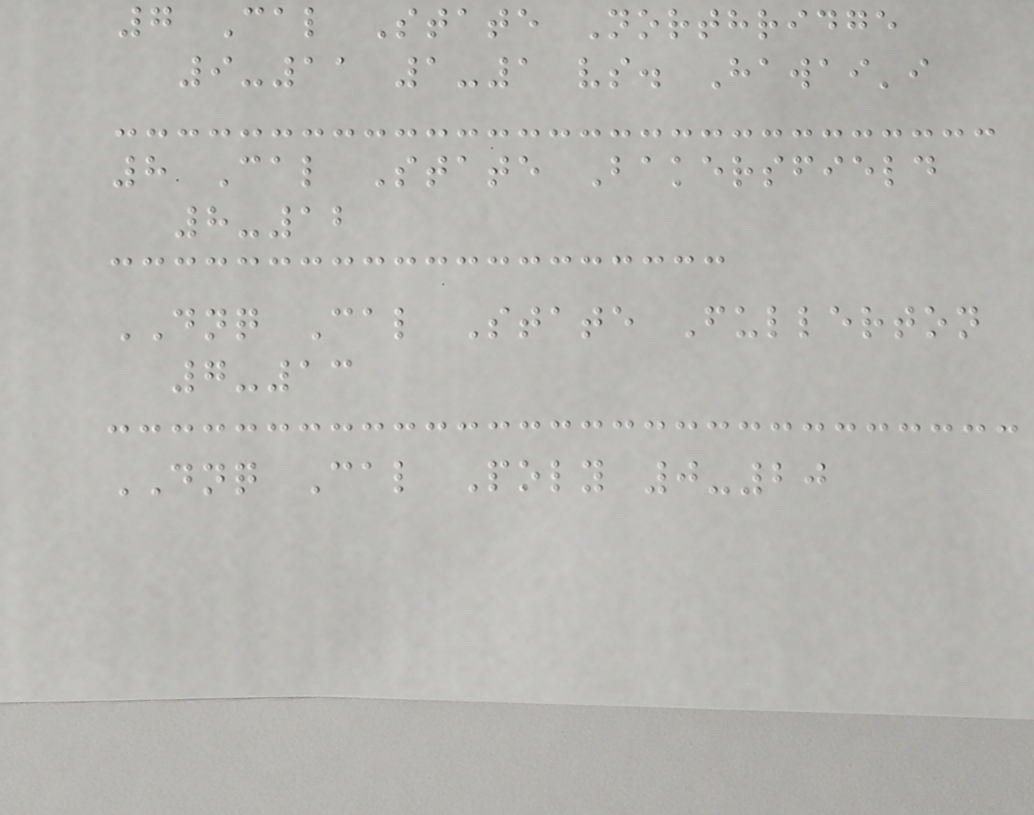7 Cal State Northridge
9-11 1-1 vs. Hawai'i
8 Cal State Bakersfield
8-12
DNQ Cal State Fullerton
7-13
DNQ Cal Poly 0-20
